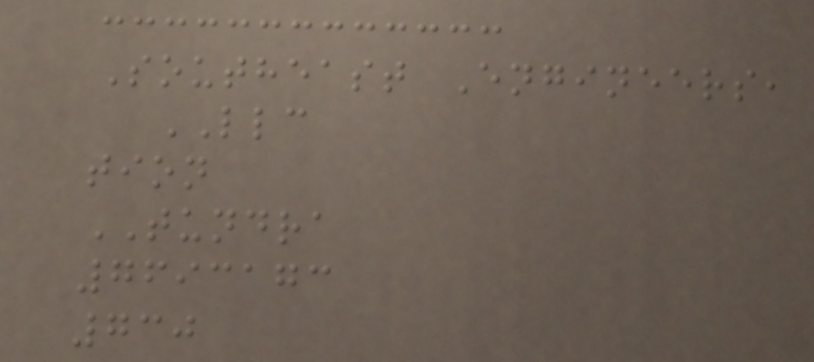Southeast Engineers,
LLC
tion
TUNDRA
7693173
730
